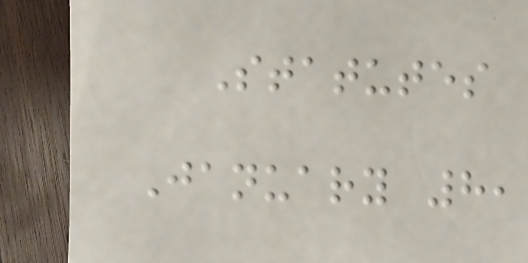Statutes
January 8,
